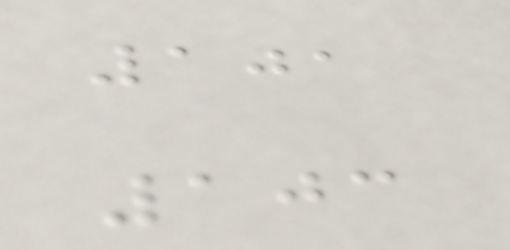101
103
